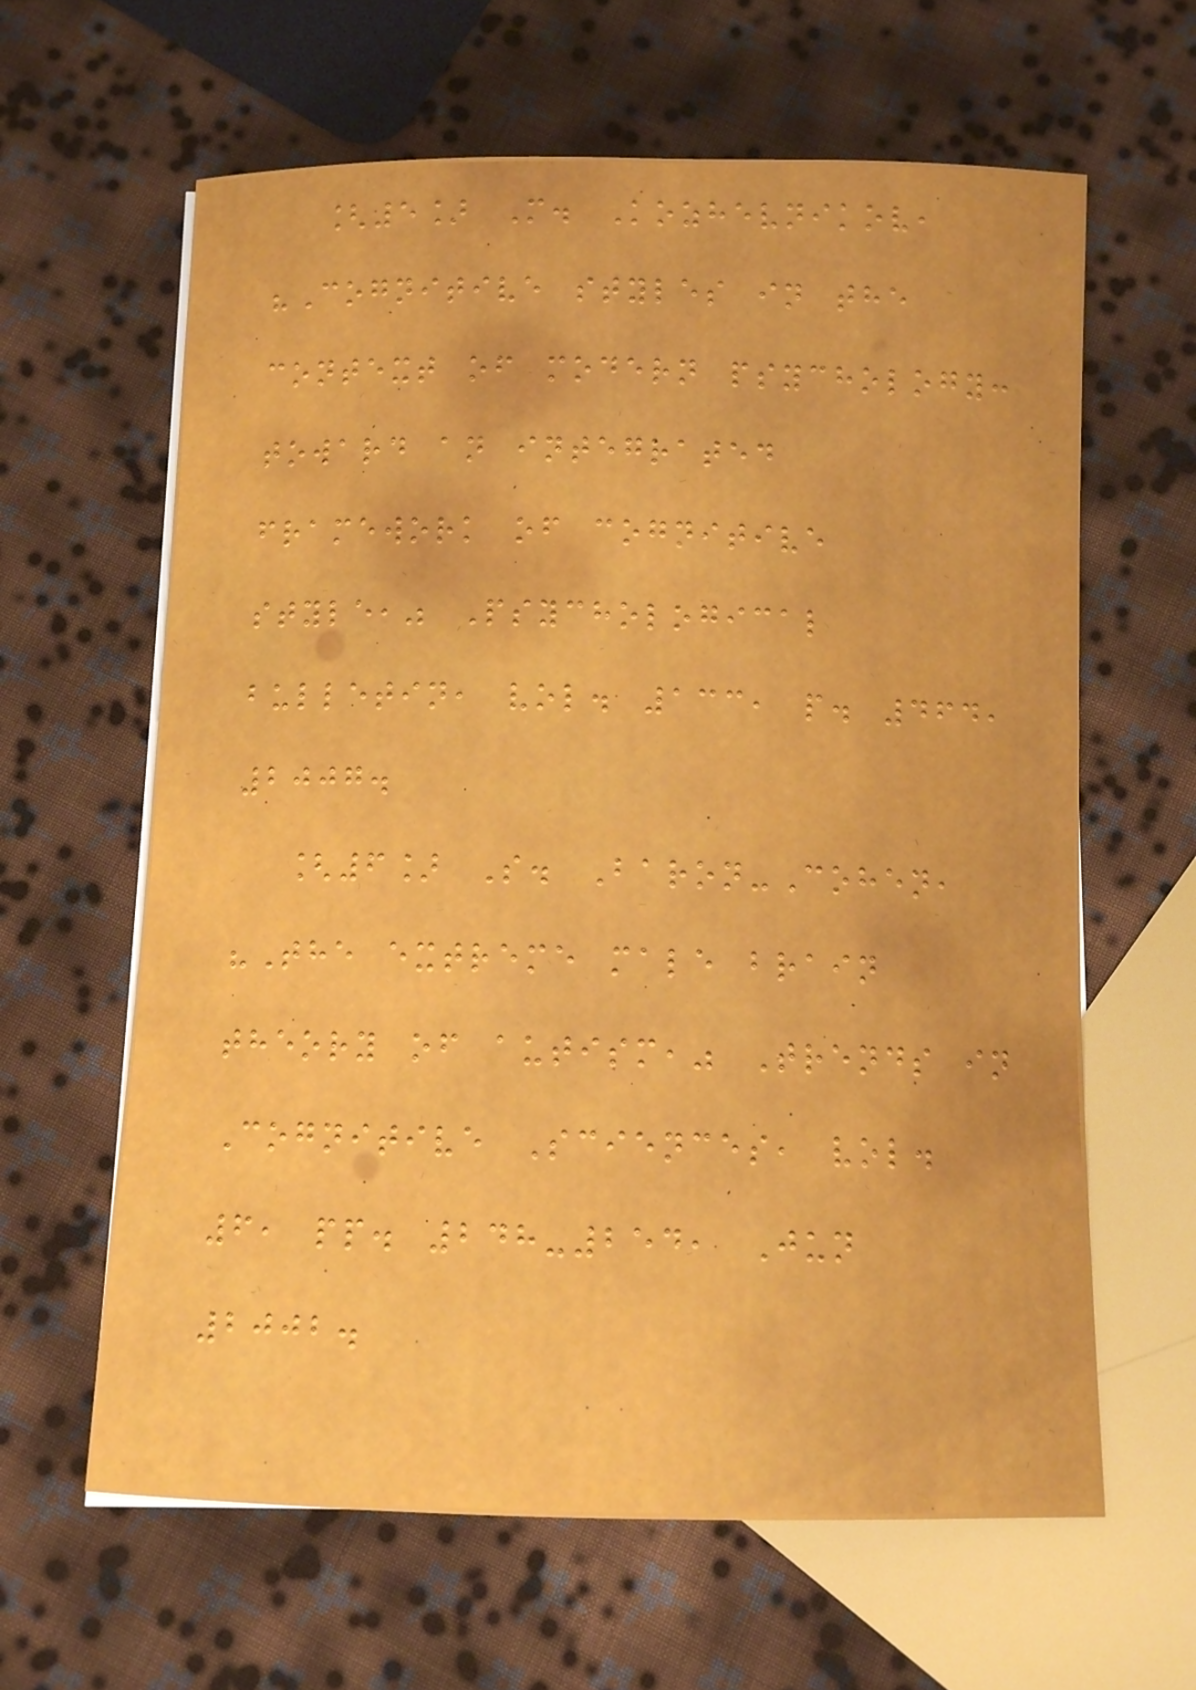[5] M. Kozhevnikov,
"Cognitive styles in the
context of modern psychology:
toward an integrated
framework of cognitive
style," Psychological
bulletin, vol. 133, p. 464,
2007.
[6] S. Baron-Cohen,
"The extreme male brain
theory of autism," Trends in
Cognitive Sciences, vol.
6, pp. 248-254, Jun
2002.
